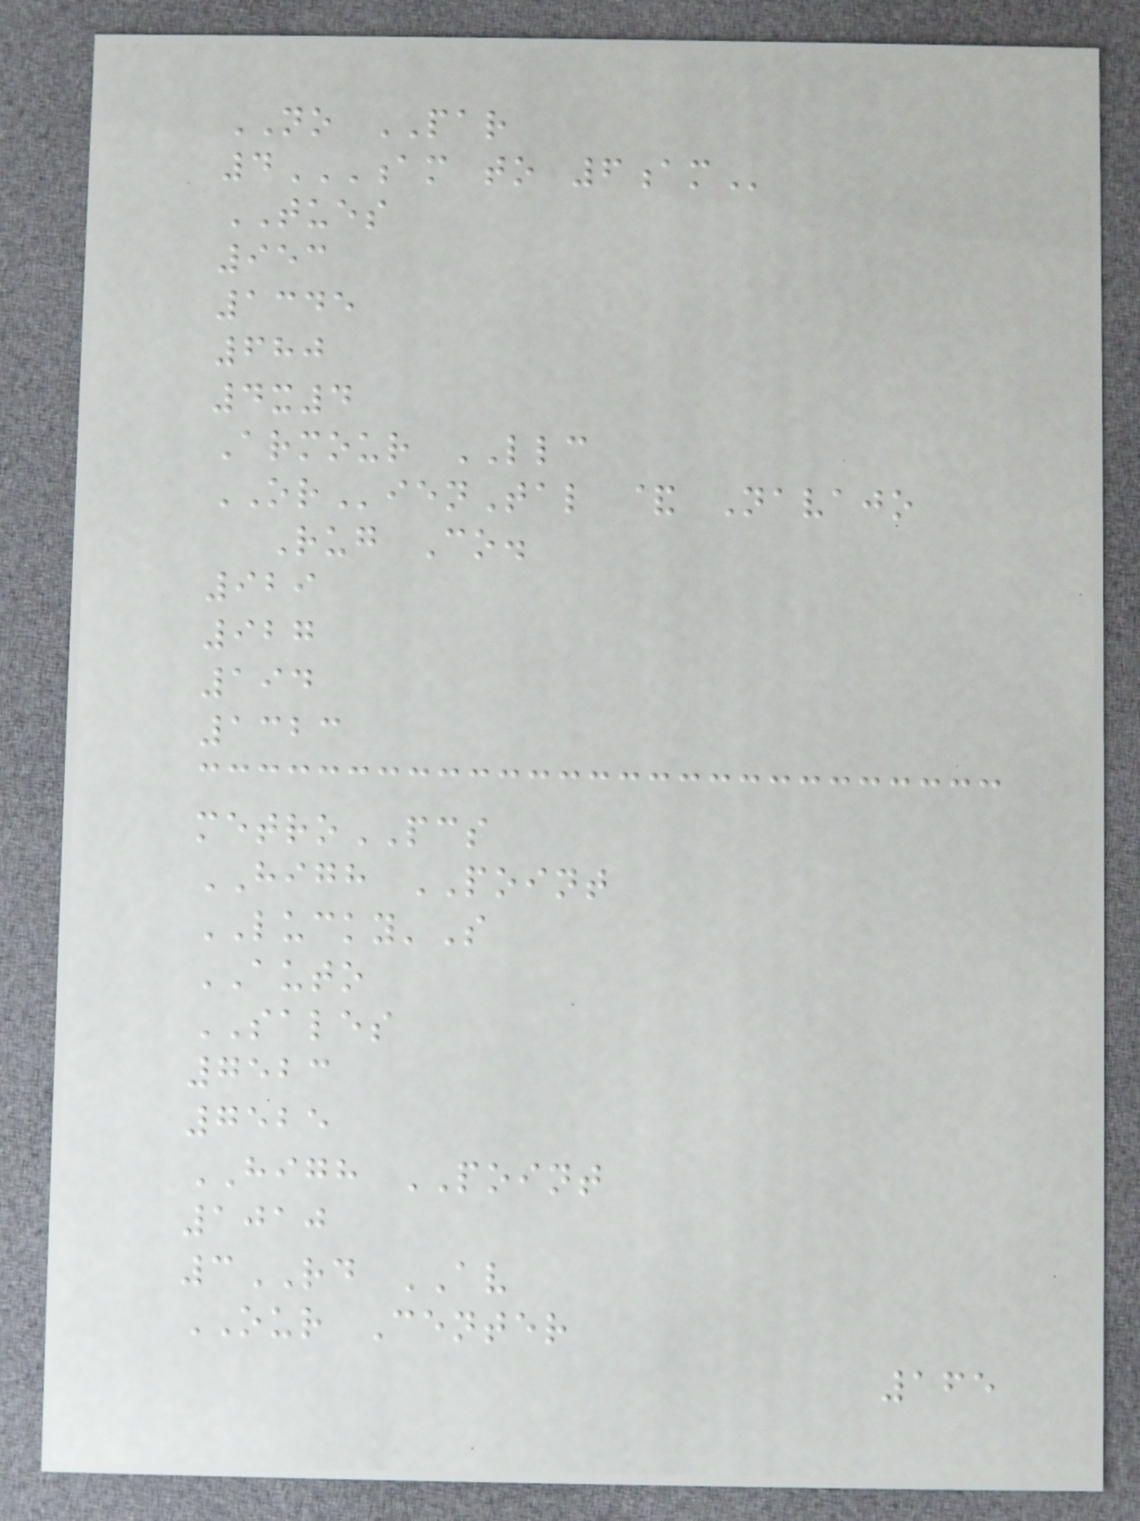NO PAR
4AM TO 6AM
TUES
953
1345
680
4x4
Armour LLC
ORienTal & Navajo
Rug Co.
929
927
194
1323
metroPCS
HIGH POINT
LUCKY'S
AUTO
SALES
7523
7525
HIGH POINT
1010
3RD AV
OUR Center
165
